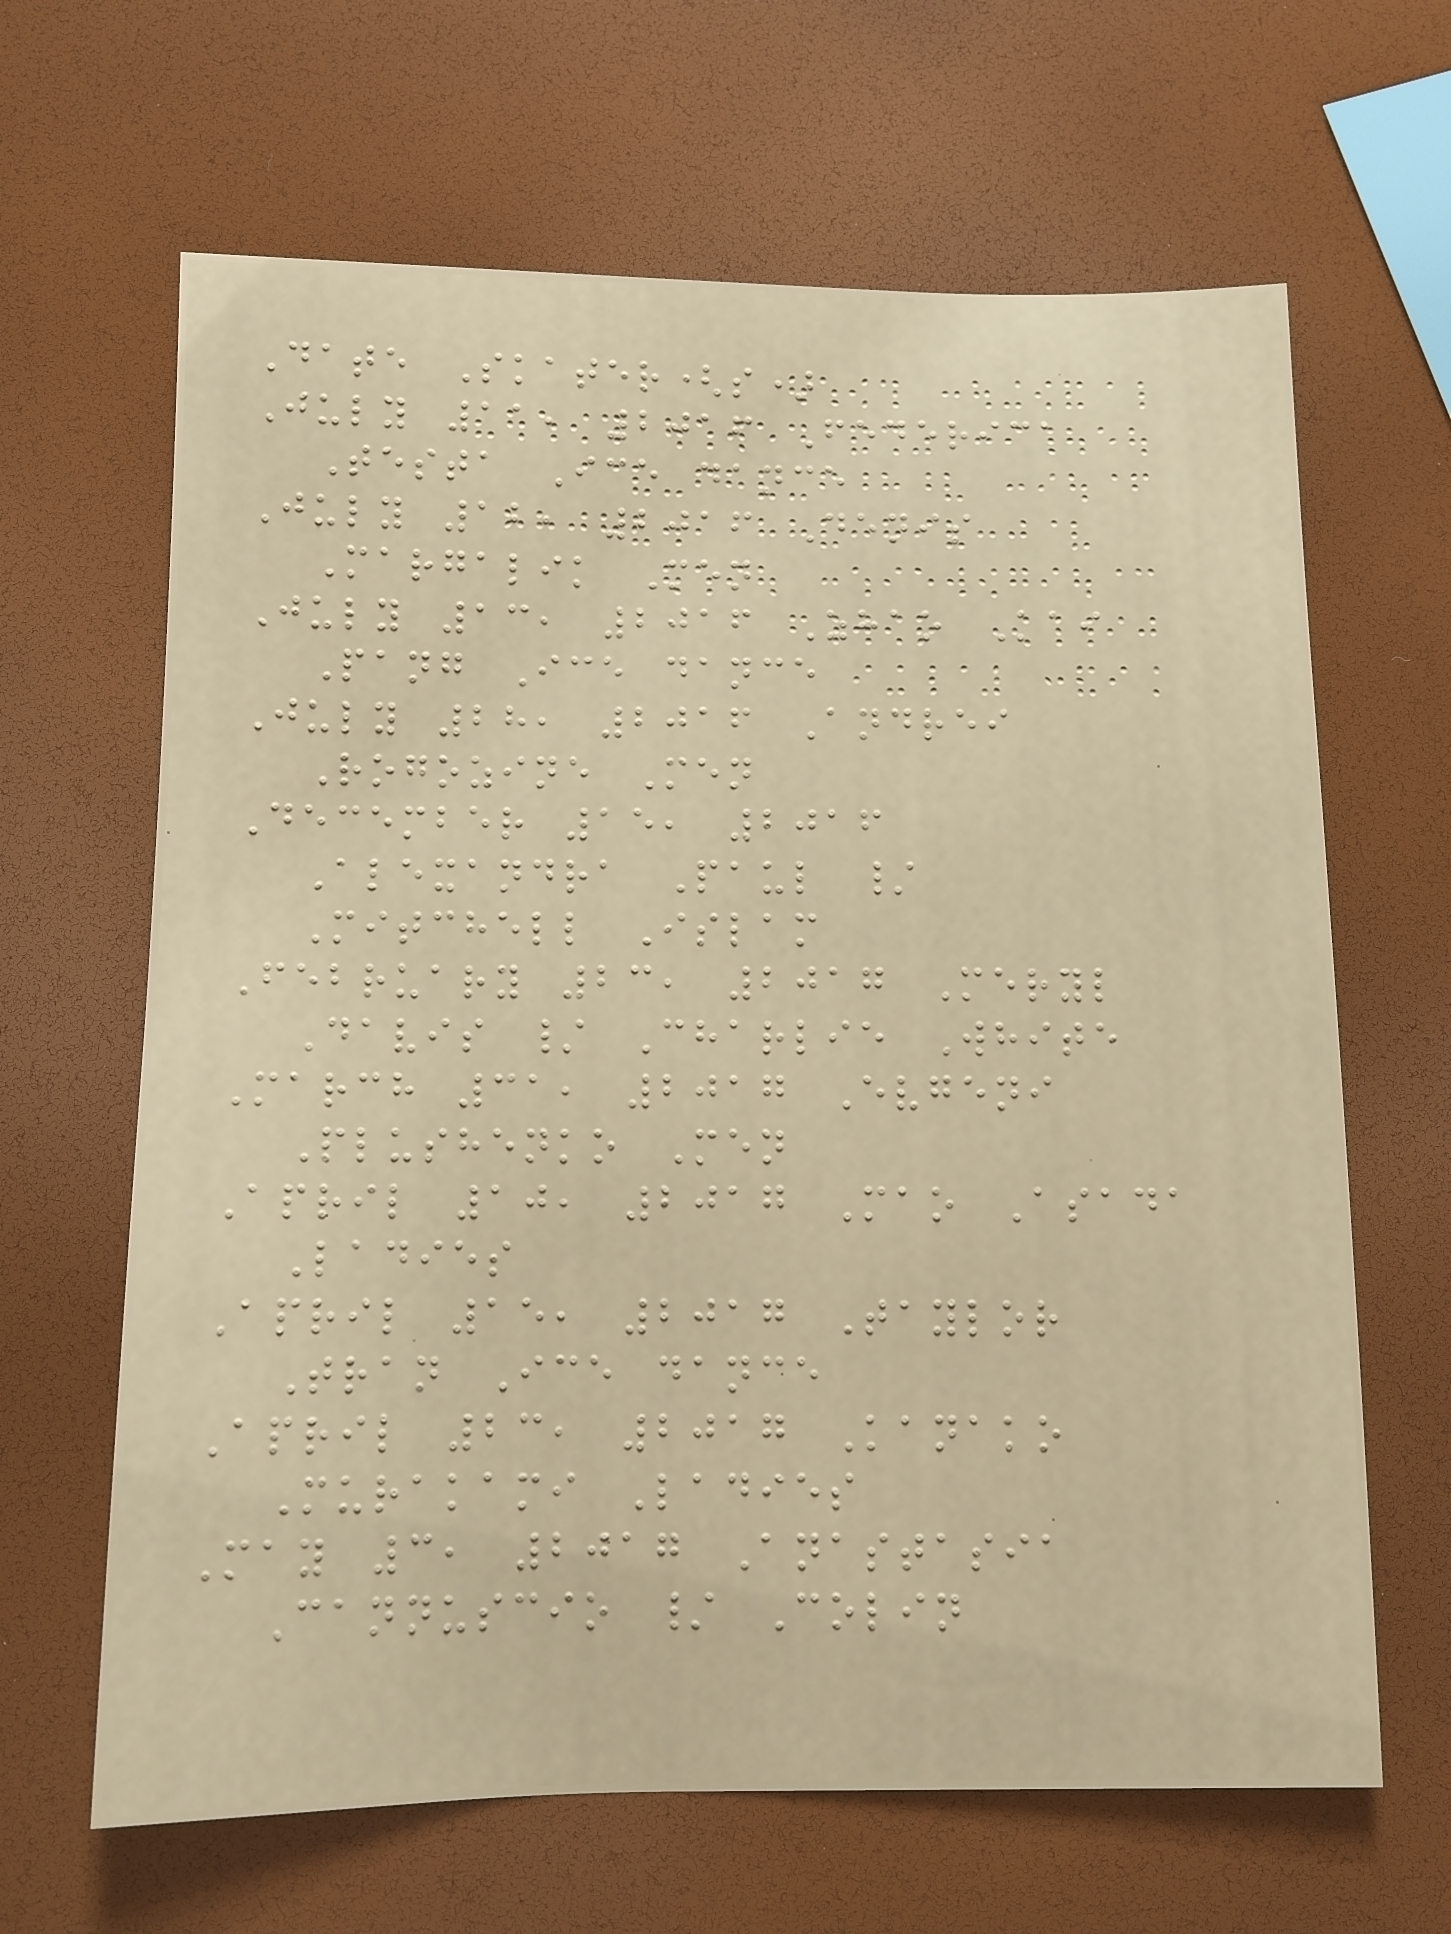Date Skater(s)
July 11, 2016 Federica
Testa Ice dance
July 12, 2016 Denis
Margalik Men
July 13, 2016 Zhao Kai
Pang Ice dance
July 28, 2016 Andrei
Rogozine Men
December 15, 2016
Alexandra Paul /
Mitchell Islam
February 23, 2017 Meryl
Davis / Charlie White
March 31, 2017 Evgeni
Plushenko Men
April 10, 2017 Mao Asada
Ladies
April 15, 2017 Taylor
Tran Ice dance
April 23, 2017 Kanako
Murakami Ladies
May 3, 2017 Anastasia
Cannuscio / Colin
